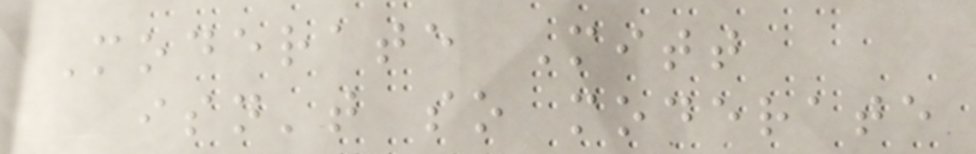Moderate Mitt
isn't so moderate
